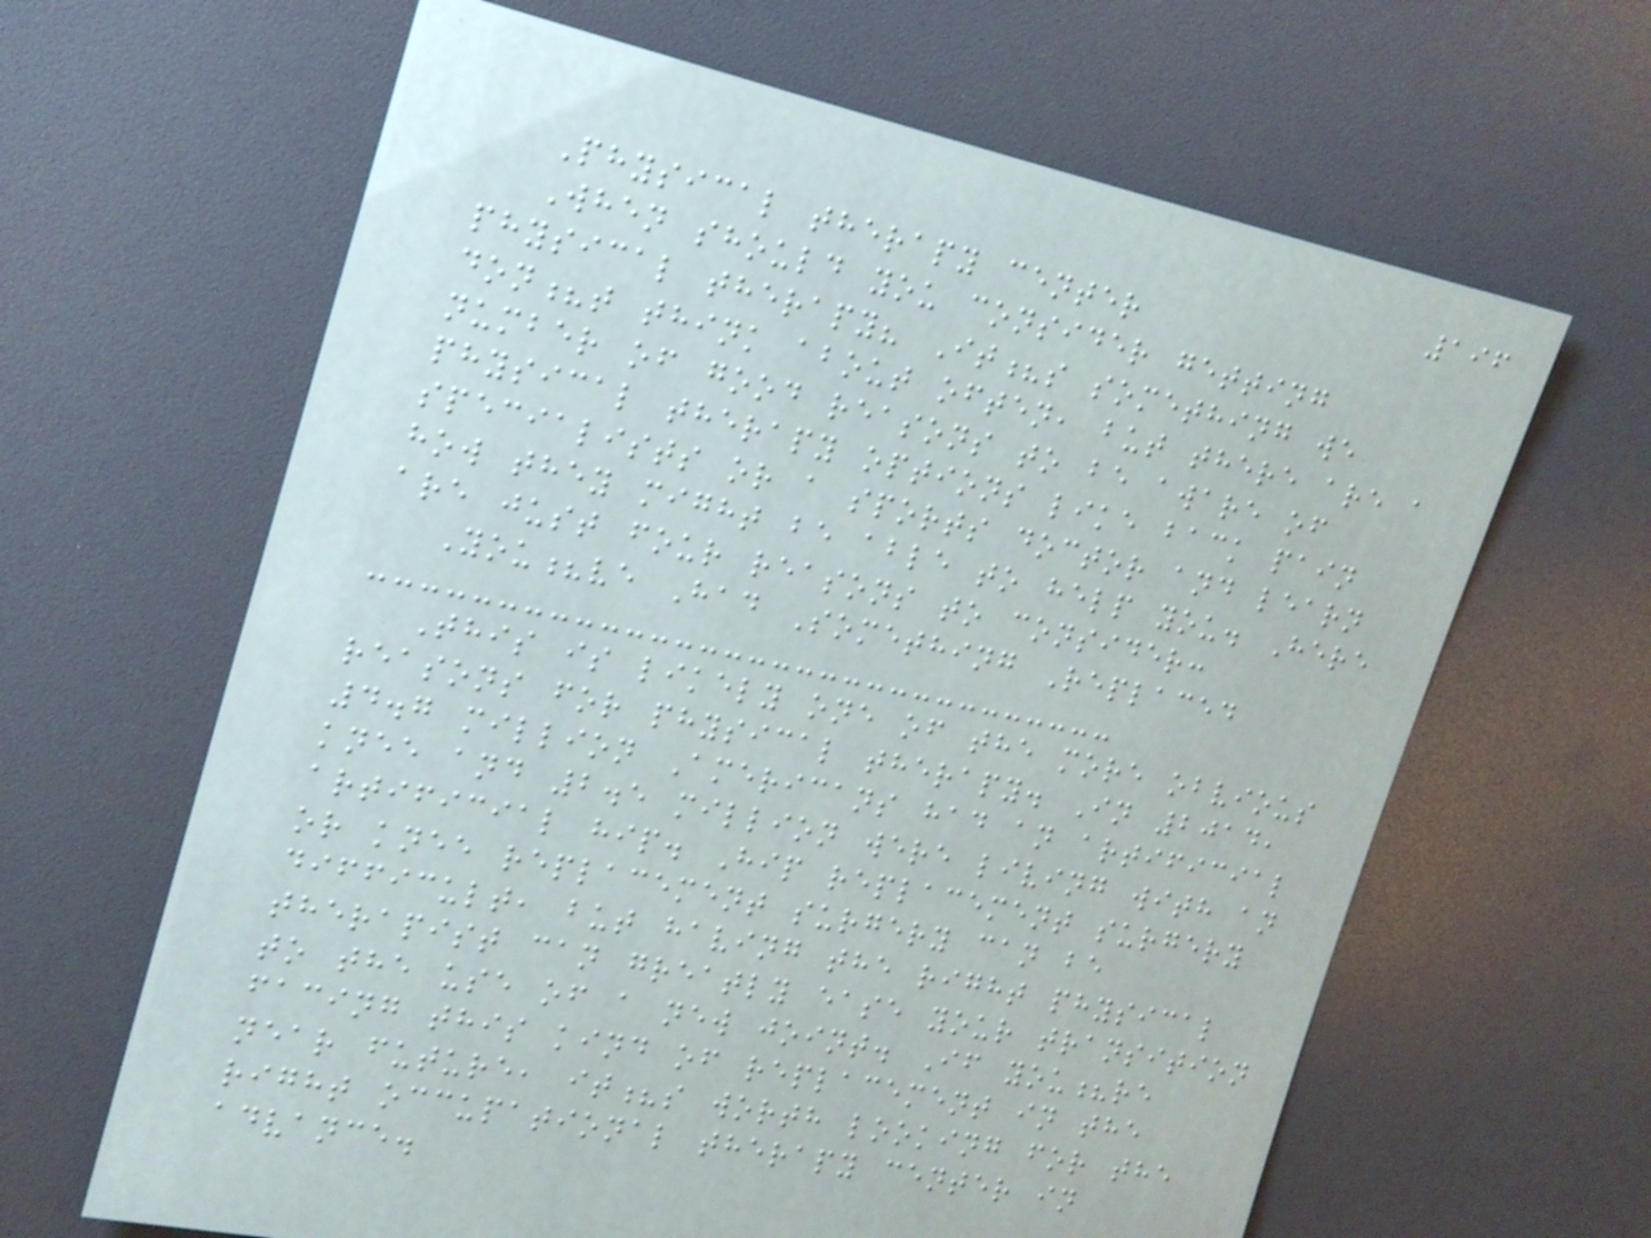196
Physical therapy center
When should you consider getting
physical therapy? It?s something we
don?t think about often, but there are a
number of good reasons to be aware of
physical therapy options like back pain
specialists or a sports doctor and learn
how they might be able to help you. Here
are just four reasons to consider:
You?ve Had Something Replaced
This is likely one of the more obvious
reasons for physical therapy. In 2014,
4.7 million Americans had an artificial
knee and 2.5 million were living with an
artificial hip. Hip replacement surgery
or knee replacement surgery can be
difficult, but having the right physical
therapist can greatly ease your transition
to the use of a new joint. If you?re
facing this kind of replacement in the
near future, it?s worth looking for the
right occupational therapy center in
advance.
